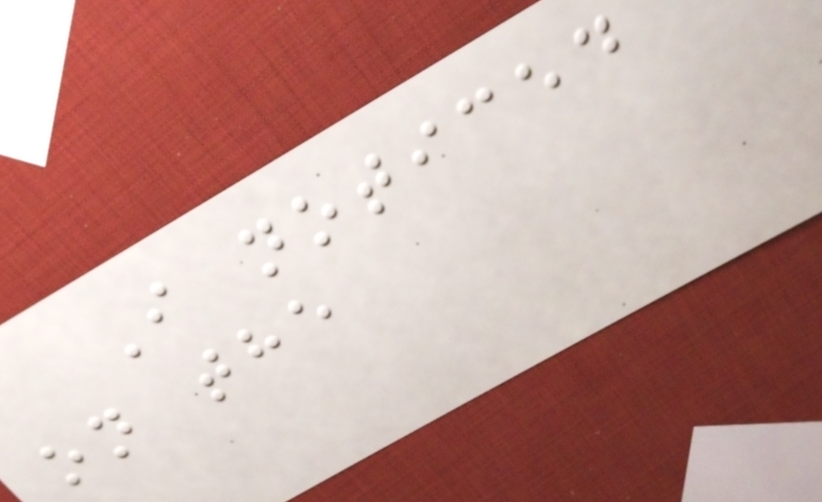I noticed
on the
